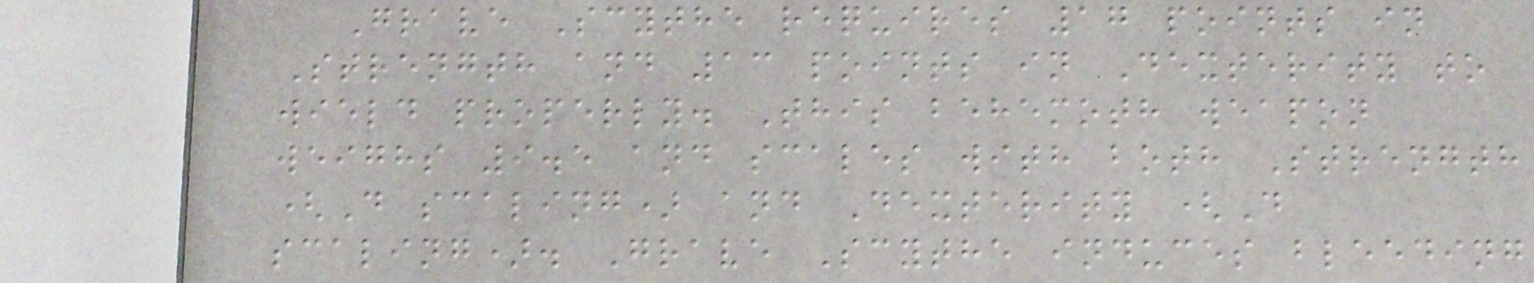Grave Scythe requires 17 points in
Strength and 13 points in Dexterity to
wield properly. This behemoth weapon
weighs 9.5 and scales with both Strength
(D scaling) and Dexterity (D
scaling). Grave Scythe induces bleeding
